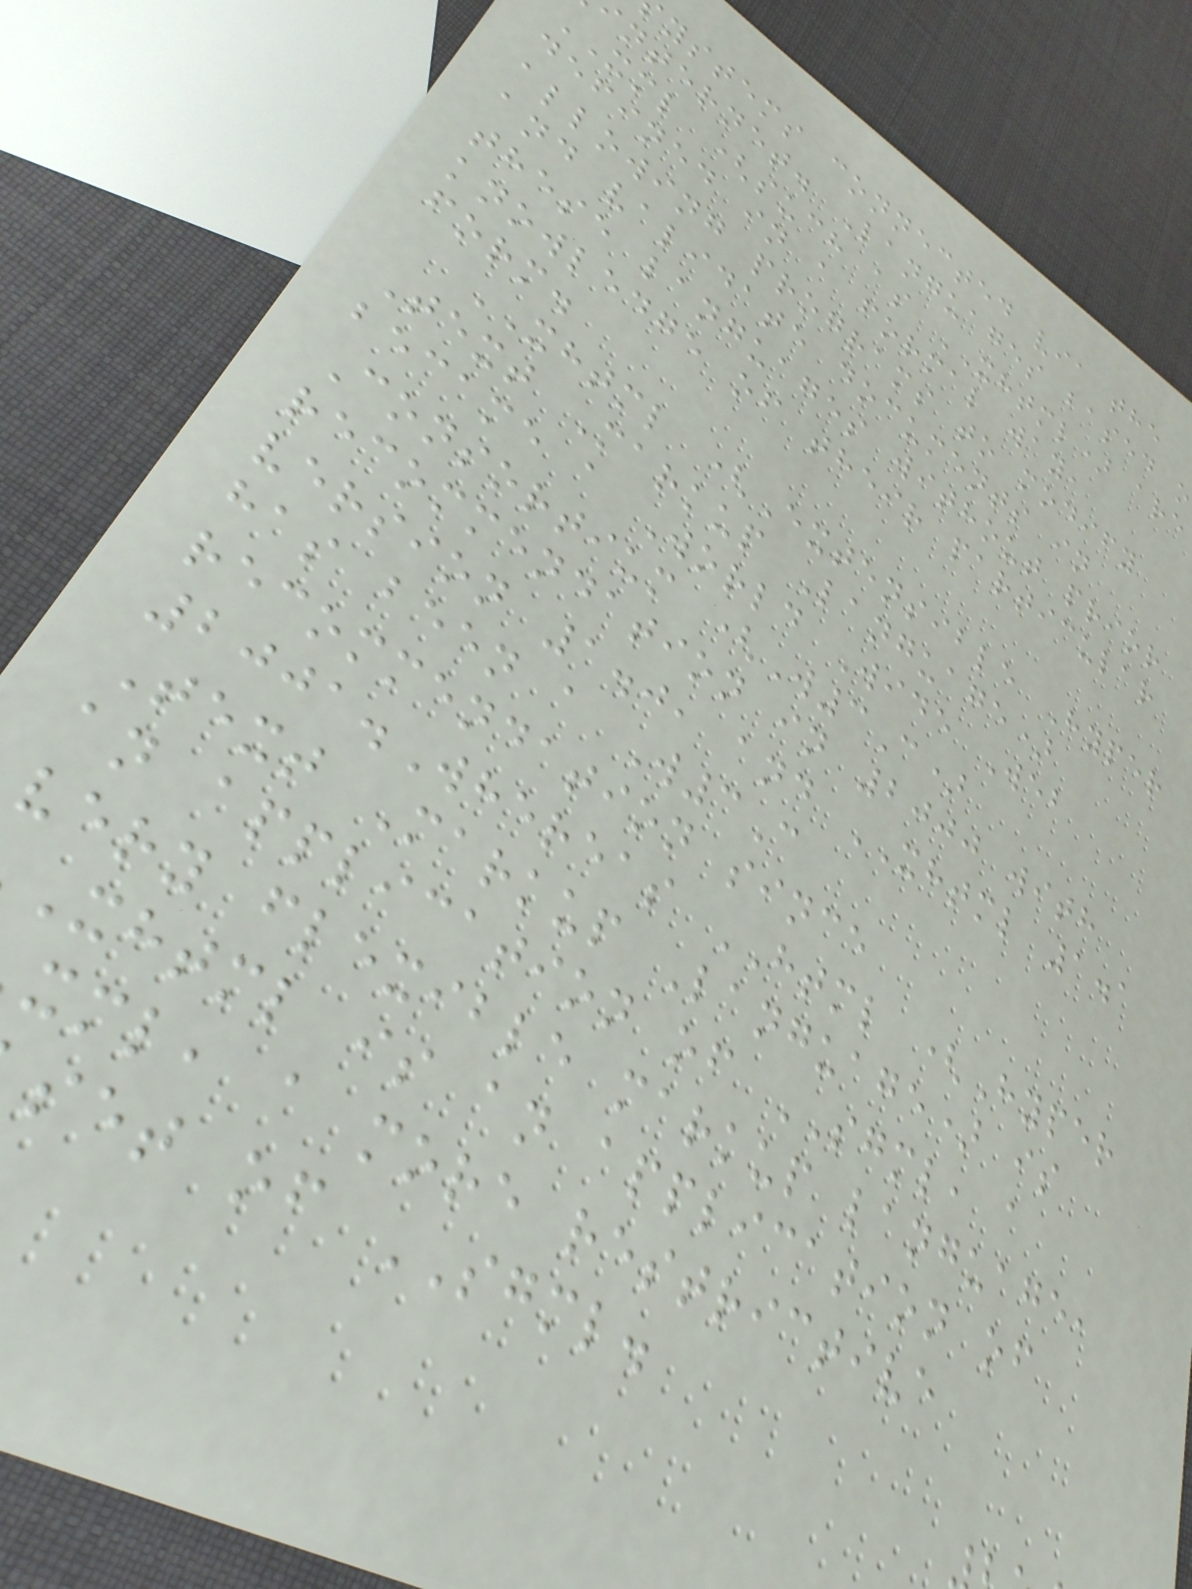ystems connected via the
nternet. Languages based o
XML (such as XHTML) are
defined in a formal way,
allowing programs to modify
and validate documents in
these languages without prior
knowledge of their particular
form.
XHTML (Extensible Hyper
Text Markup Language)
became a World Wide Web
Consortium (W3C)
recommendation in 2000 with
version 1.0, and XHTML 1.1
has been a W3C
recommendation since
2001.Whereas HTML (Hyper
Text Markup Language) is
an application of SGML, a
very flexible markup language,
xhtml is an application of
xml, a more restrictive
set of SGML.
